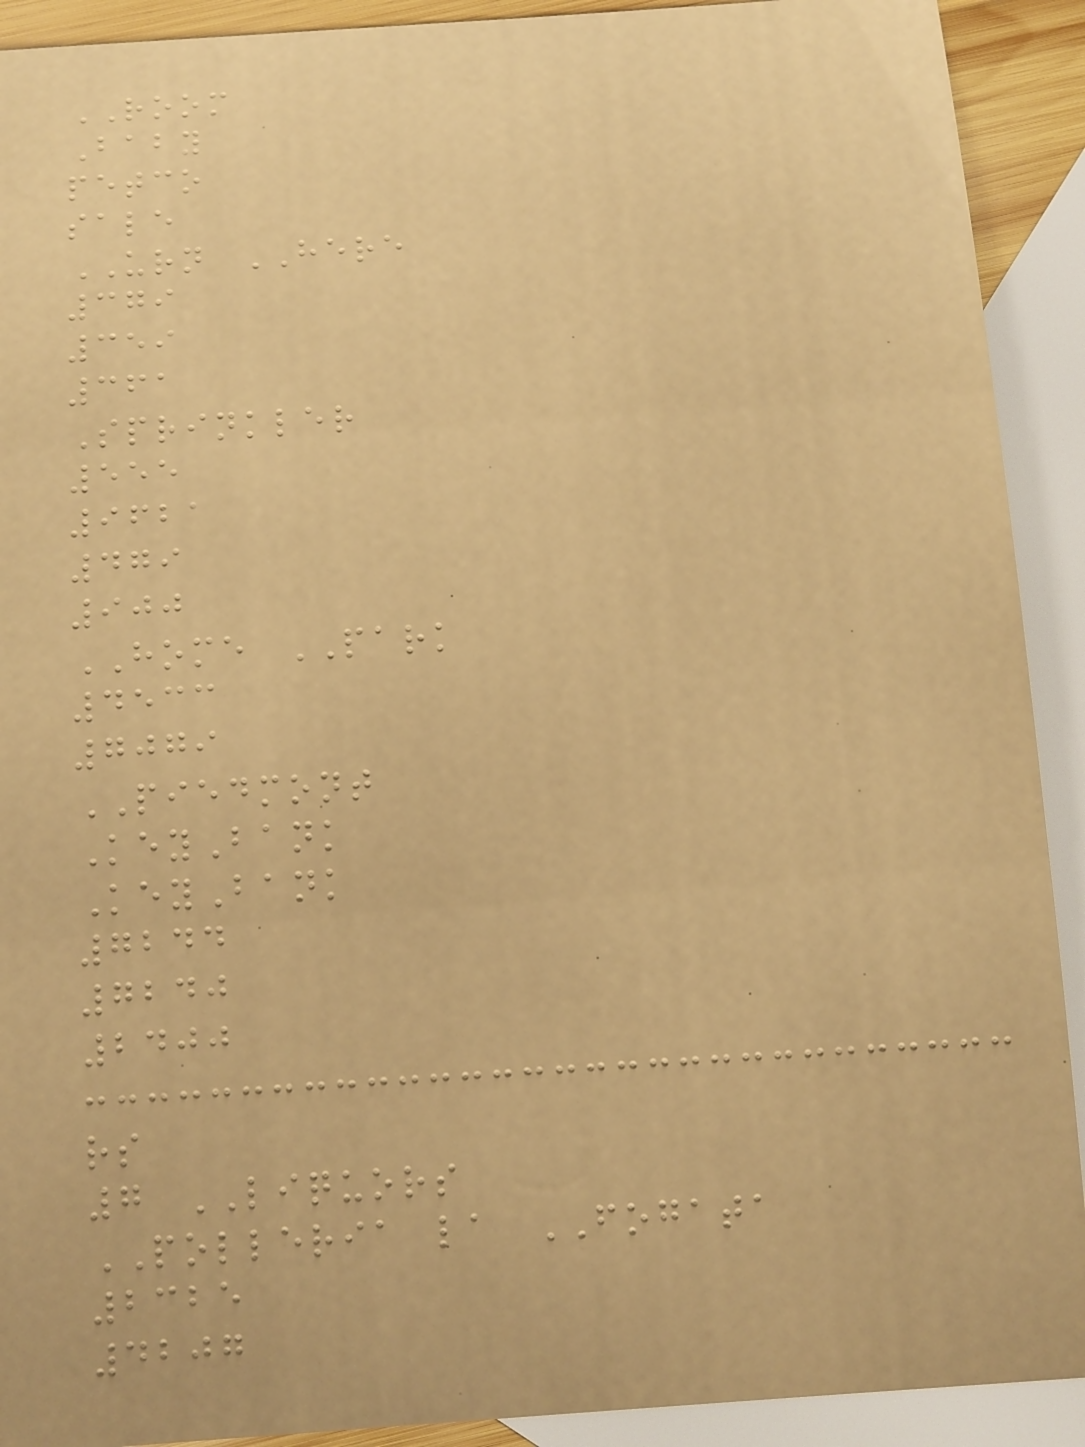ROOM
Baby
petco
sale
URN HERE
379
359
361
Sprinkler
555
9621
479
900
HOME PARK
4533
7079
PIEDMONT
KeyBank
KeyBank
7244
7240
2400
rs
7 LIQUORS
POLLERIA la FOGATA
2325
4207
